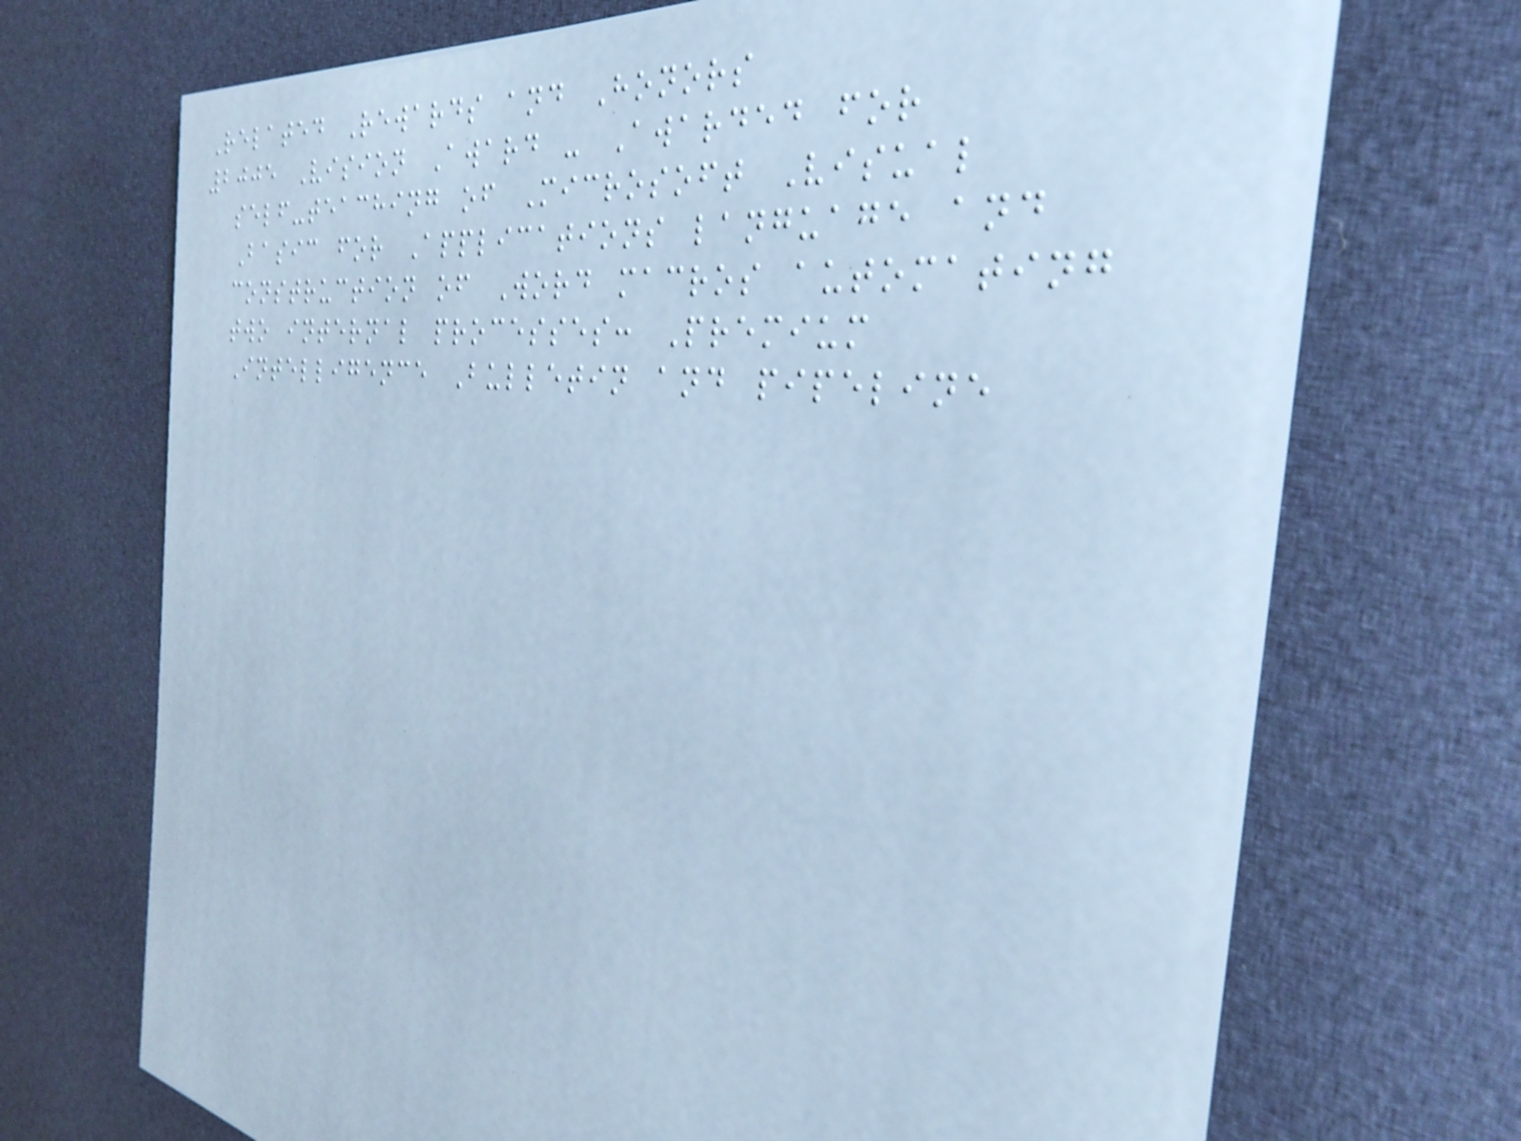Related Rewards and Honors
2005 Vision Award - Awarded for
self-teaching of Microsoft Visual
Basic for Applications language and
construction of Word macros automating
two internal processes: Premium
Intelligence Bulletin and pipeline
